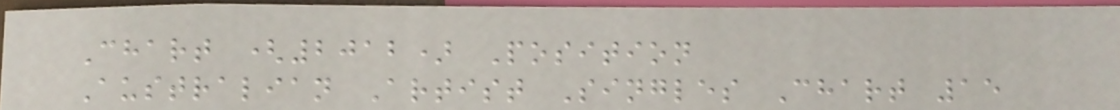Chart (2012) Position
Australian Artist Singles Chart 15
